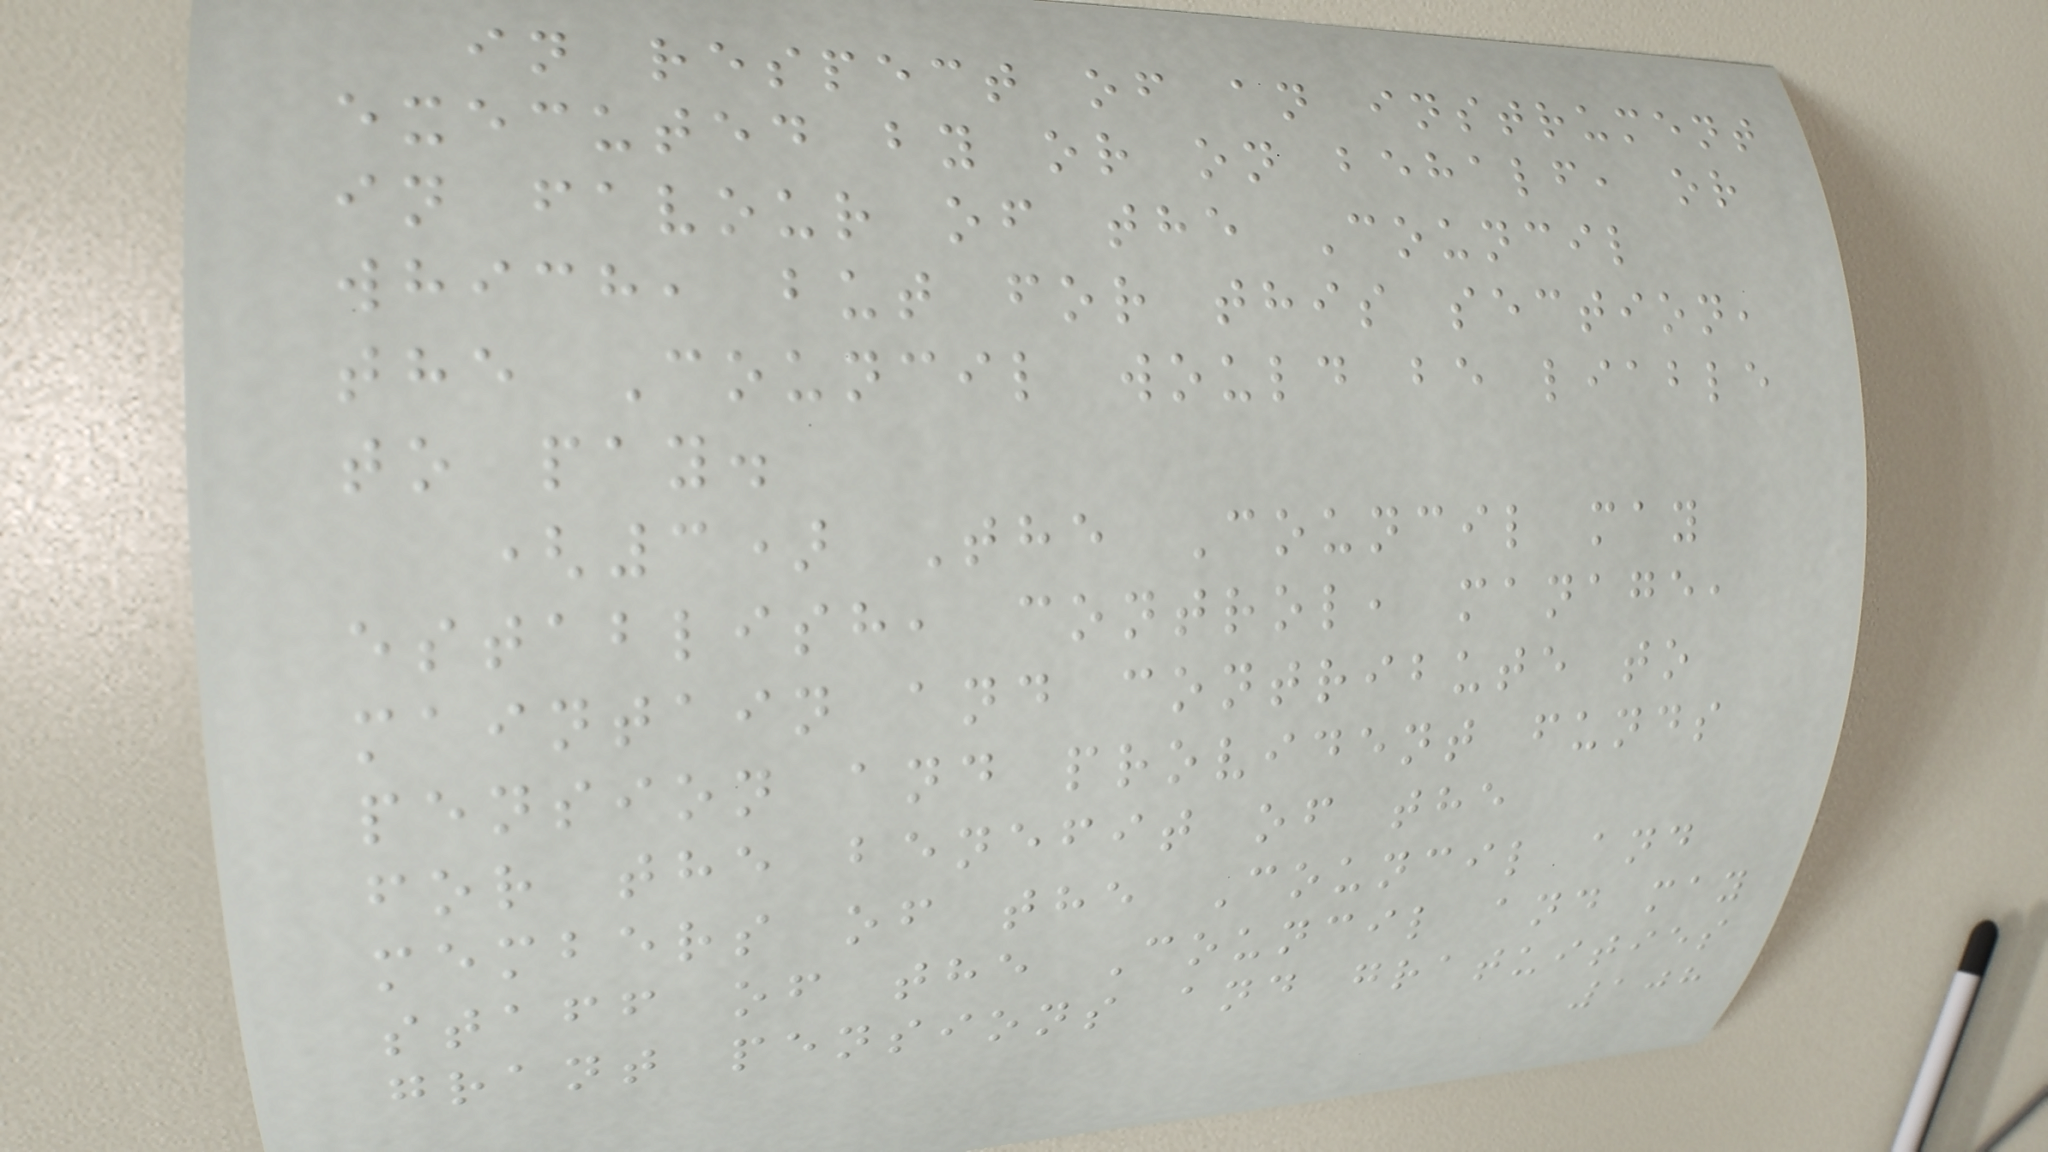in respect of an instrument
executed by or on behalf, or
in favour of the Council
which, but for this section,
the Council would be liable
to pay.
(3) The Council may
establish, control, manage,
maintain and contribute to
pension and provident funds
for the benefit of the
members of the Council and
staff of the Council and may
grant pensions and gratuities
108
